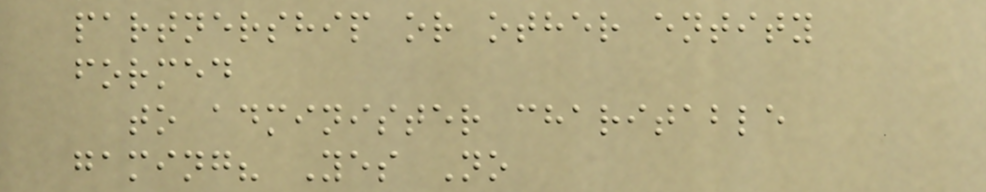partnership or other entity
formed
to administer charitable
gaming? Yes No
